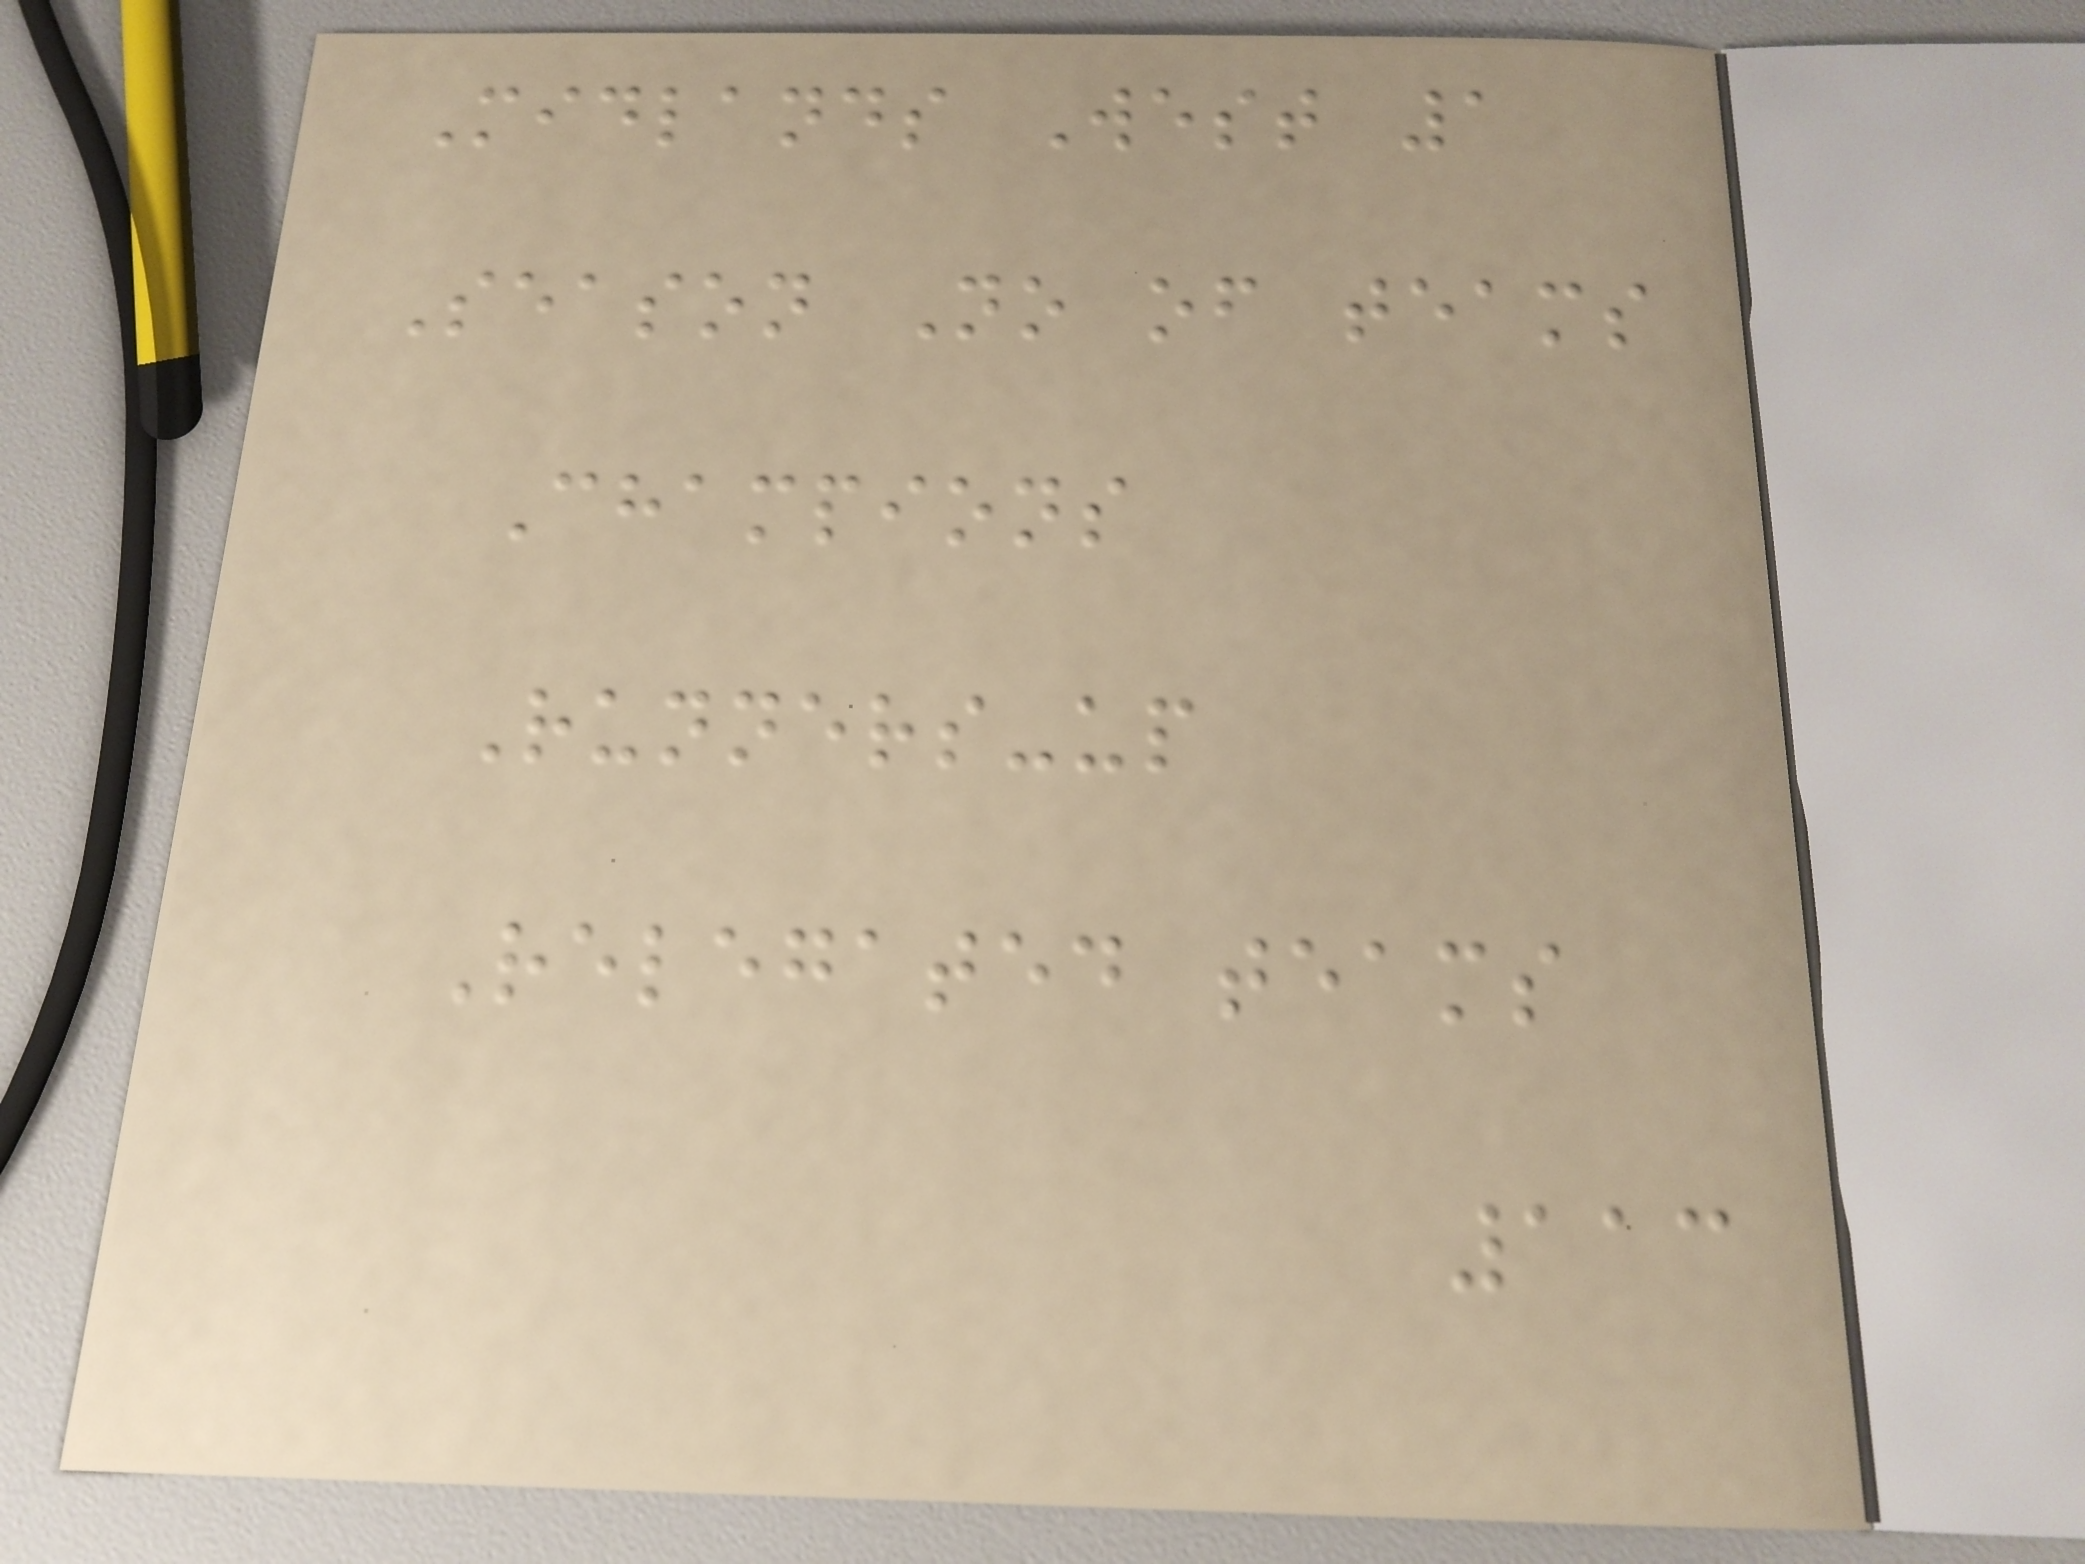Midlands West 1
Season No of teams
Champions
Runners-up
Relegated teams
113
